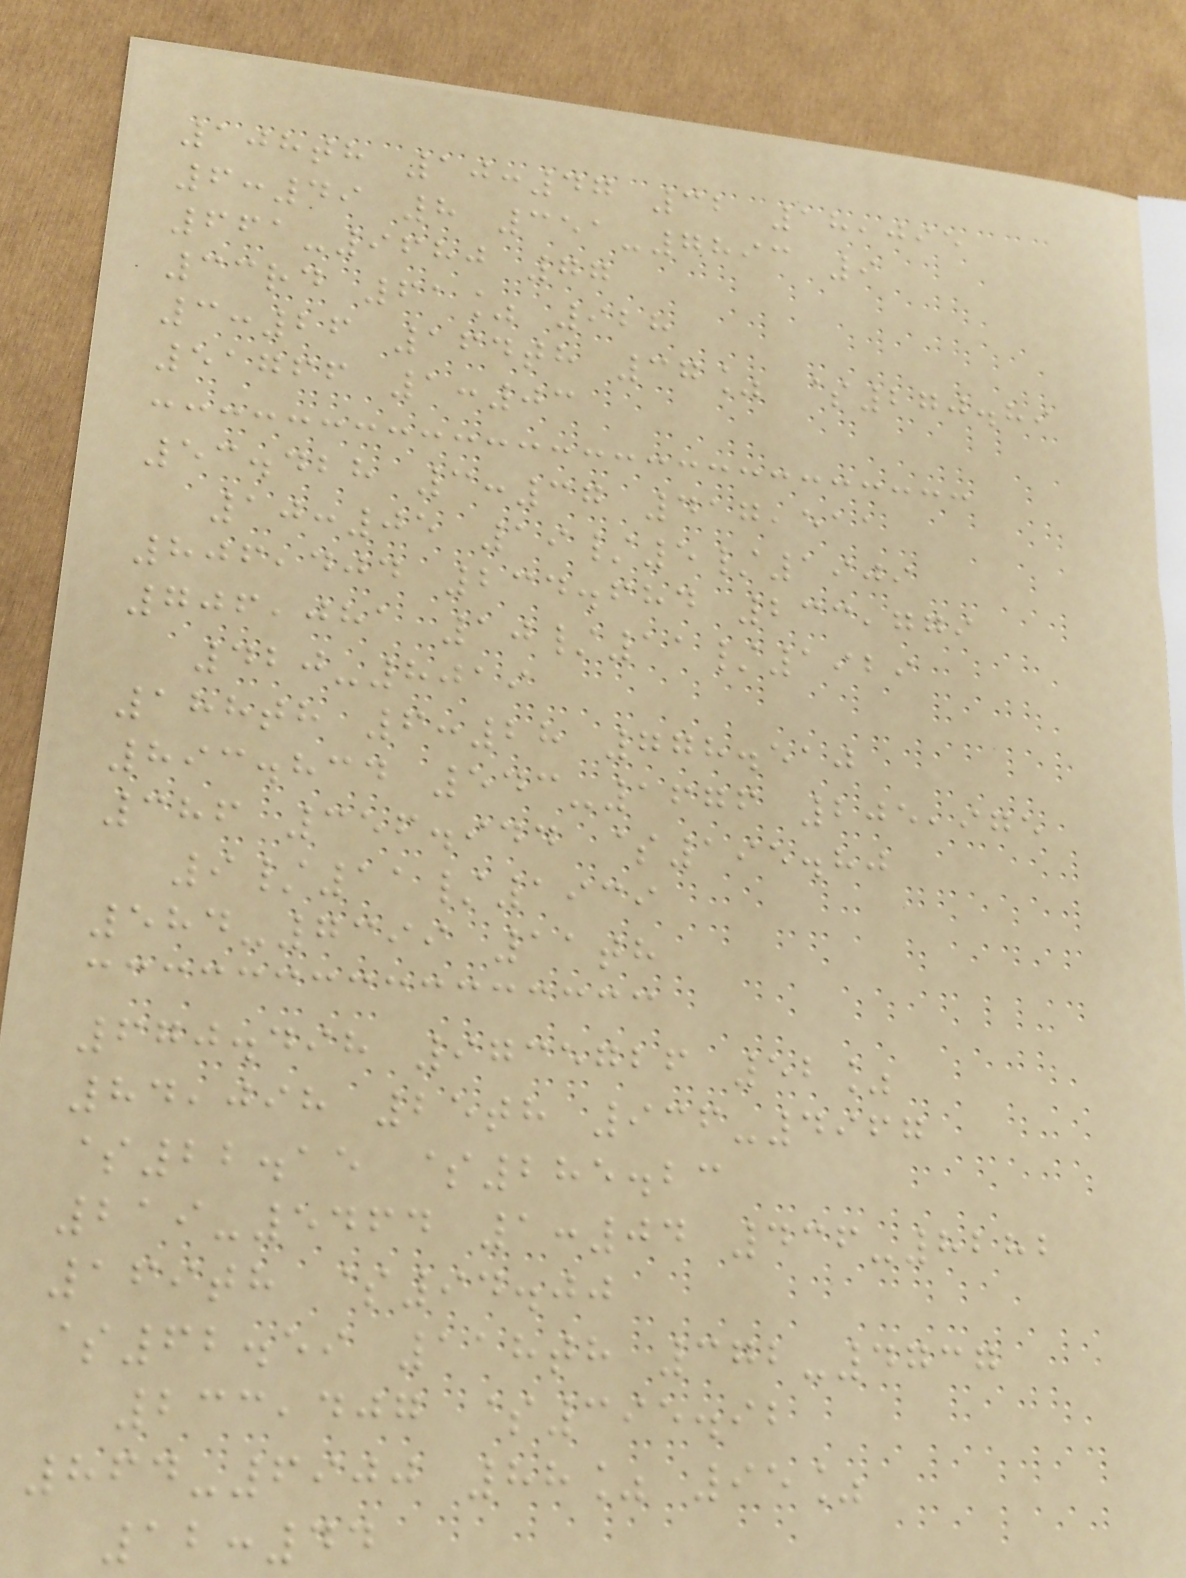108th 10:47 32 18,095
6:49 8 351-7893 9
661-9680 77
33rd 61% 928
3:26 164th 37% $270.89
51766 1:03
53.428 3:37 417,511
10:05 19/5/1909
806,404 234.684 233,779
706,081 10/11/1929
420-8019
188th 6:28 778.510
893.834 543-1676 205,975
386 356.944 $195.80
9/11/1939
584-7399 11th
670.498 9735726 52%
84,098 25th 936-4967
$22.15 $285.23
219-5464 1:04 436-8282
169th $94.00
$62.59 118th 372-4737
233,407 $395.92
864-6900 88% 95%
12:44
